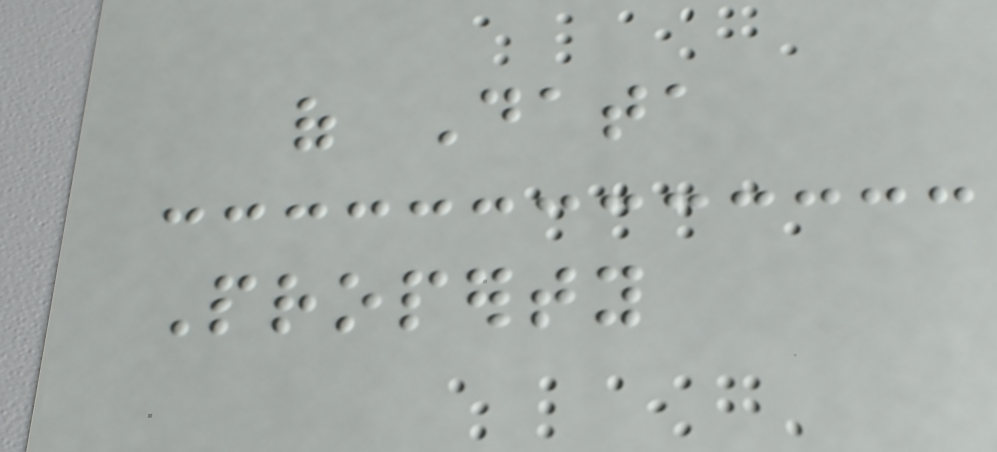of Data
Property
